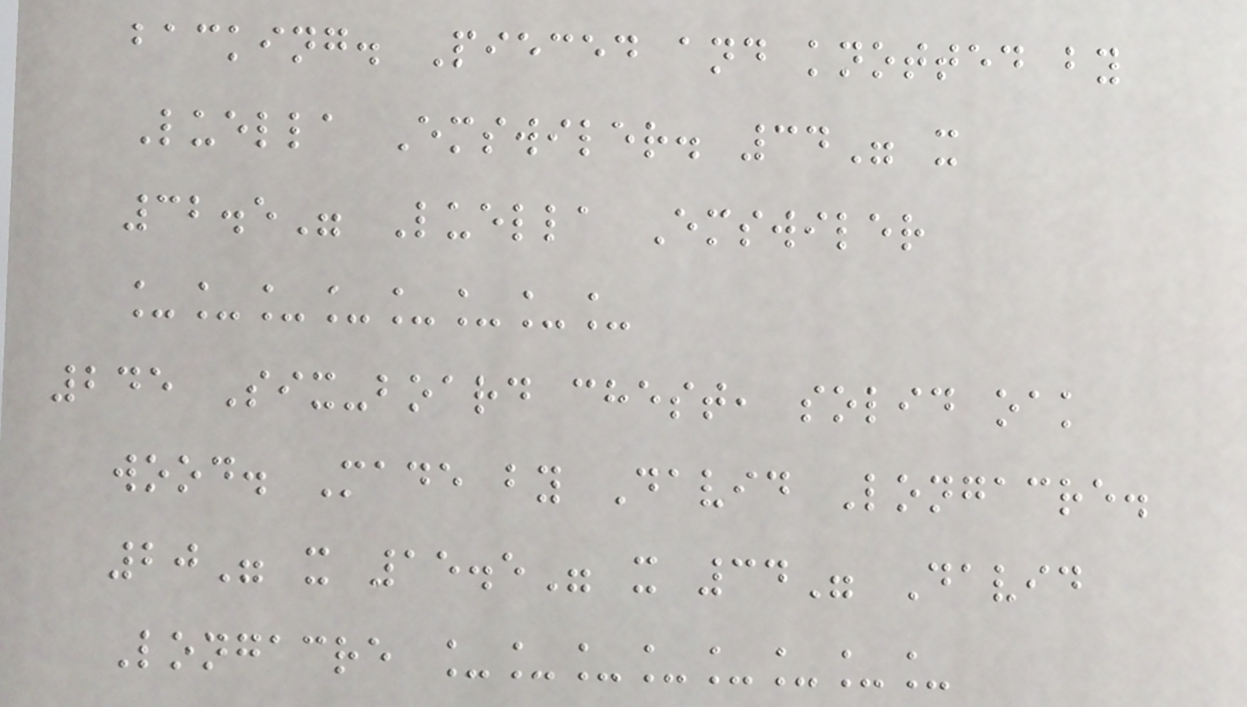backing. Pieced and knotted by
Luella Emswiler. 34" x
32.5" Luella Emswiler
________
245 Six-board chest, solid oak
wood. Made by David Longacre.
20" x 15.5" x 34" David
Longacre ________
